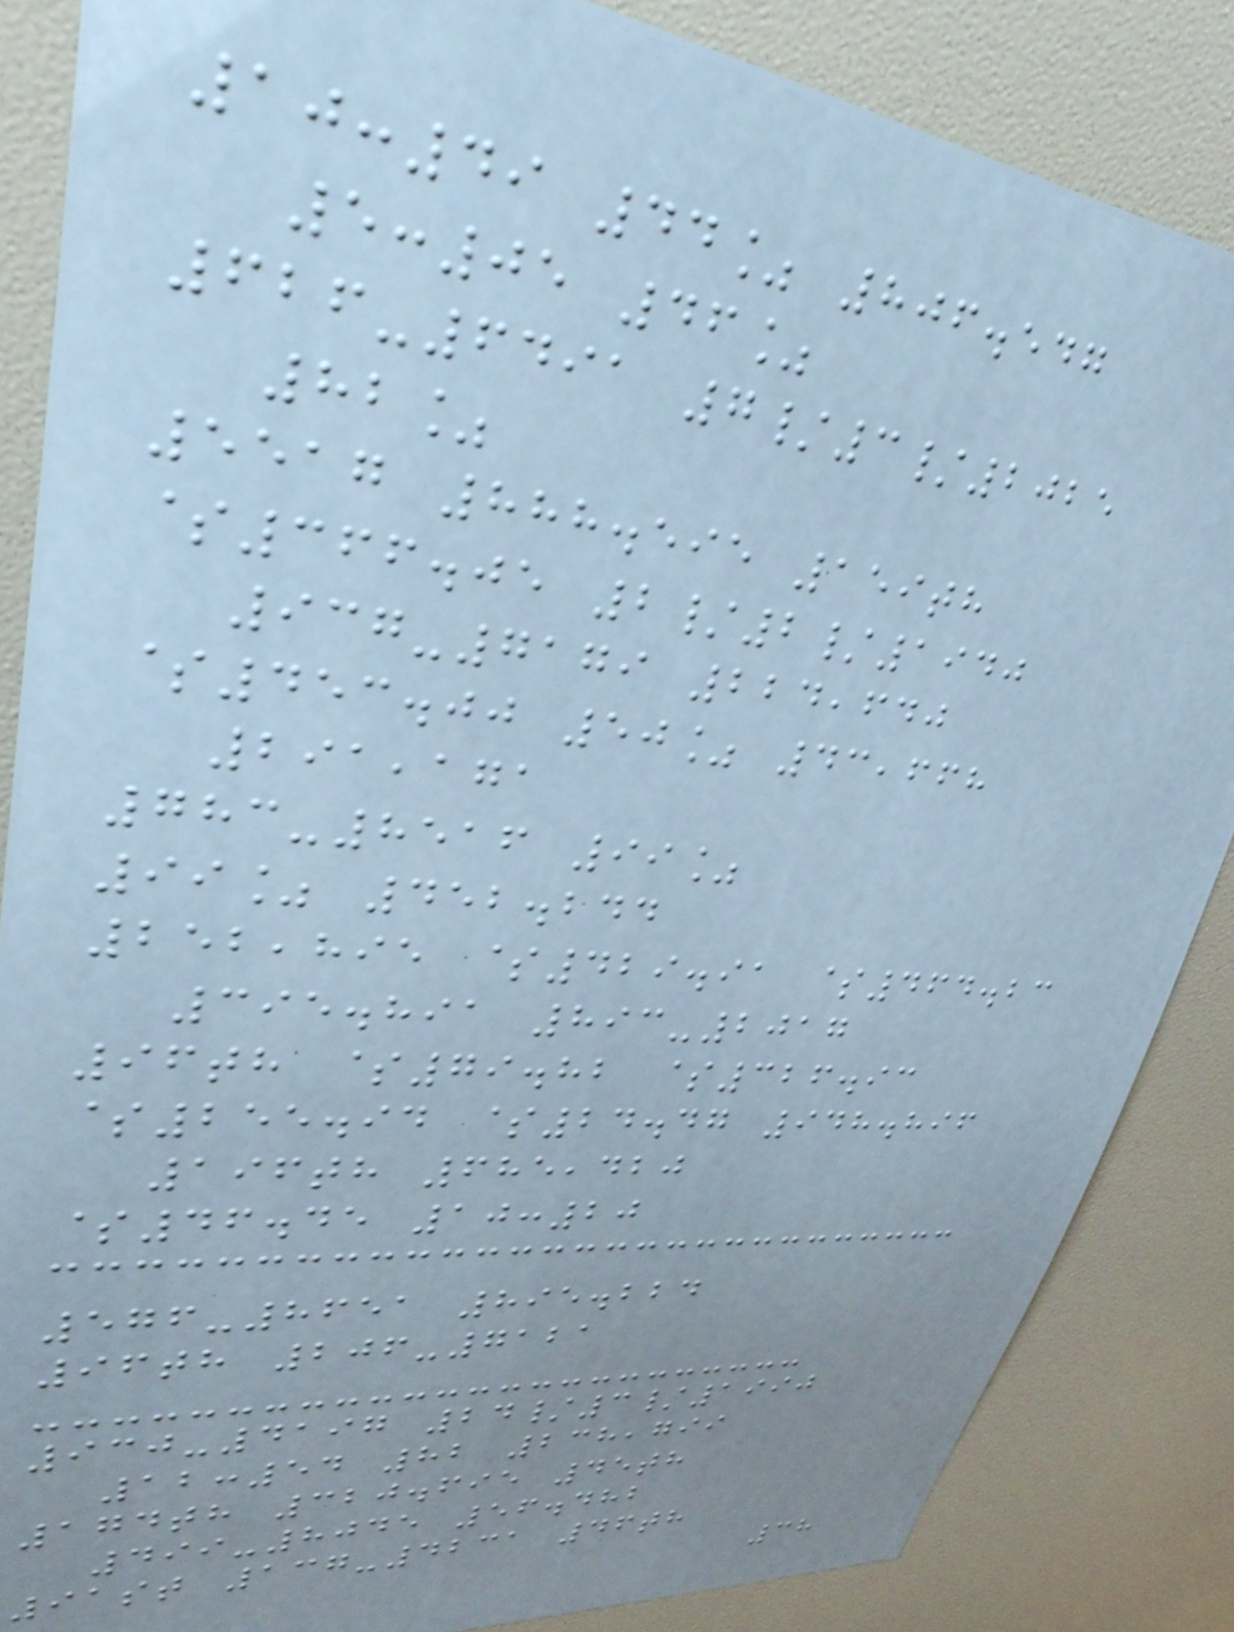10:49 44% 806.547
5:05 46%
626-6491 7/3/2025
82%
5517 888.595 159th
$366.05 2/2/1940
937-7179 224,640
$453.00 50% 43,668
291,171
783-8516 99%
99% 452.244
252,895 $429.91 $464.23
395.891 893-2017
96th $79.82 $326.93
$255.94 $24.47 948.896
196th 685,420
$46.45 10:20
576-8651 895.224
96th 206-7121
930-4197 24/3/1990
12:54 82 238,799
174th 320.695 45th
499-8045 56.482
91st 137-4231 46th
38
